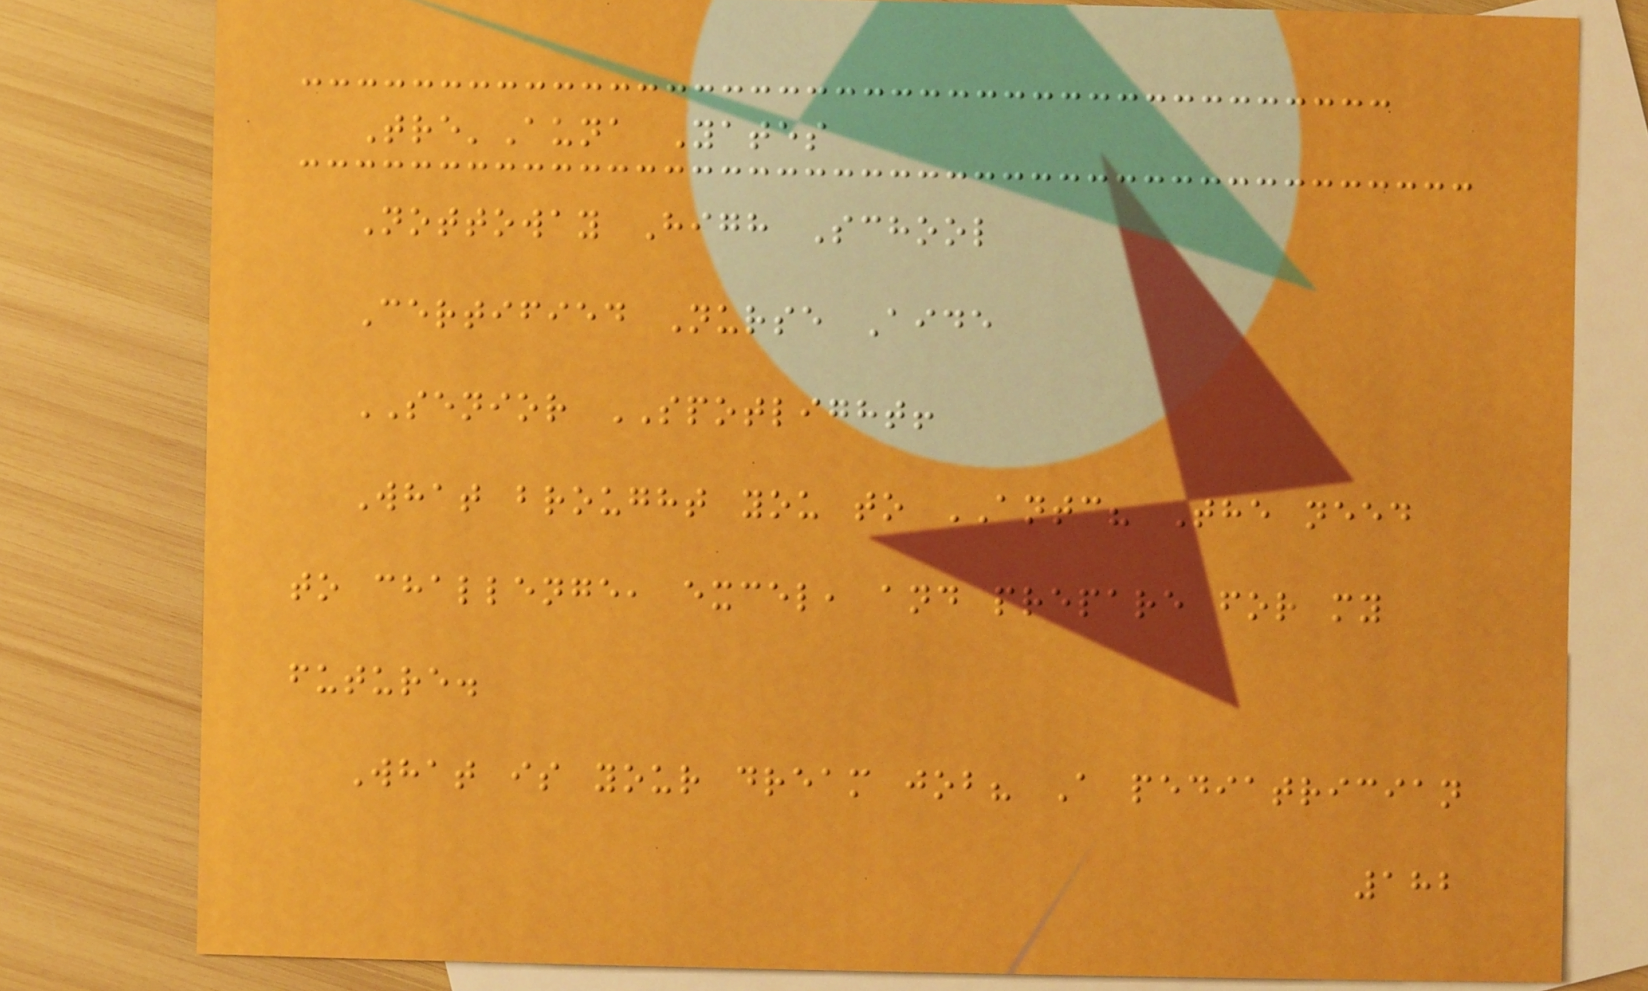Tre'Auna Yates
Nottoway High School
Certified Nurse Aide
SENIOR SPOTLIGHT!
What brought you to ANTC? The need
to challenge, excel, and prepare for my
future.
What is your dream job? A pediatrician
182
